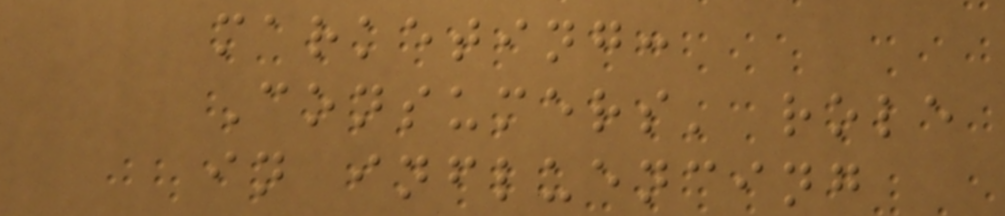marketing:
Consumers' role
in influencing
